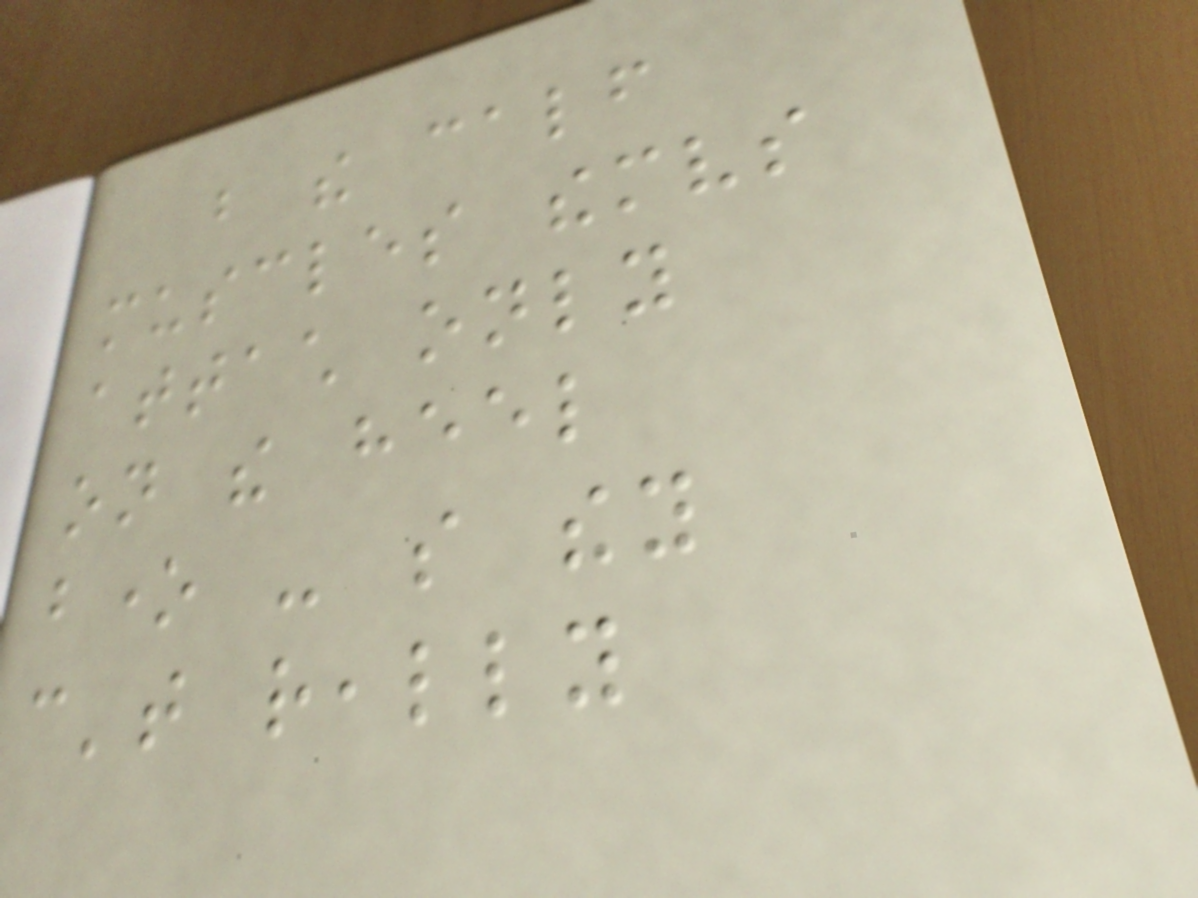but the calf
muscles themselves
attach only
on the heel
bone - so they
can't really
